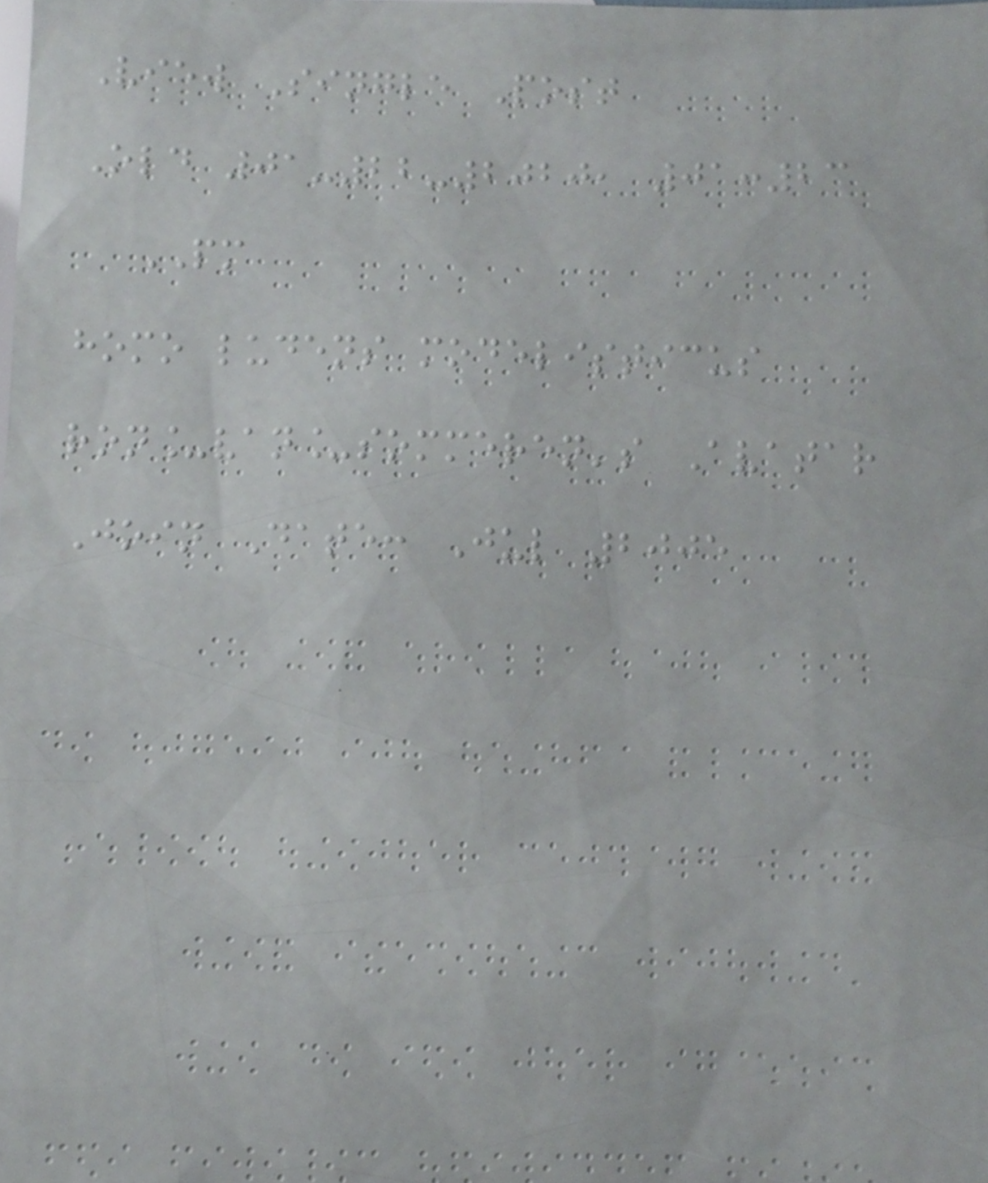View Single Post
Old 01-22-2020, 01:23
PM
homo ludens modelisticus
ron_van_sommeren's Avatar
Join Date: Jul 2005
